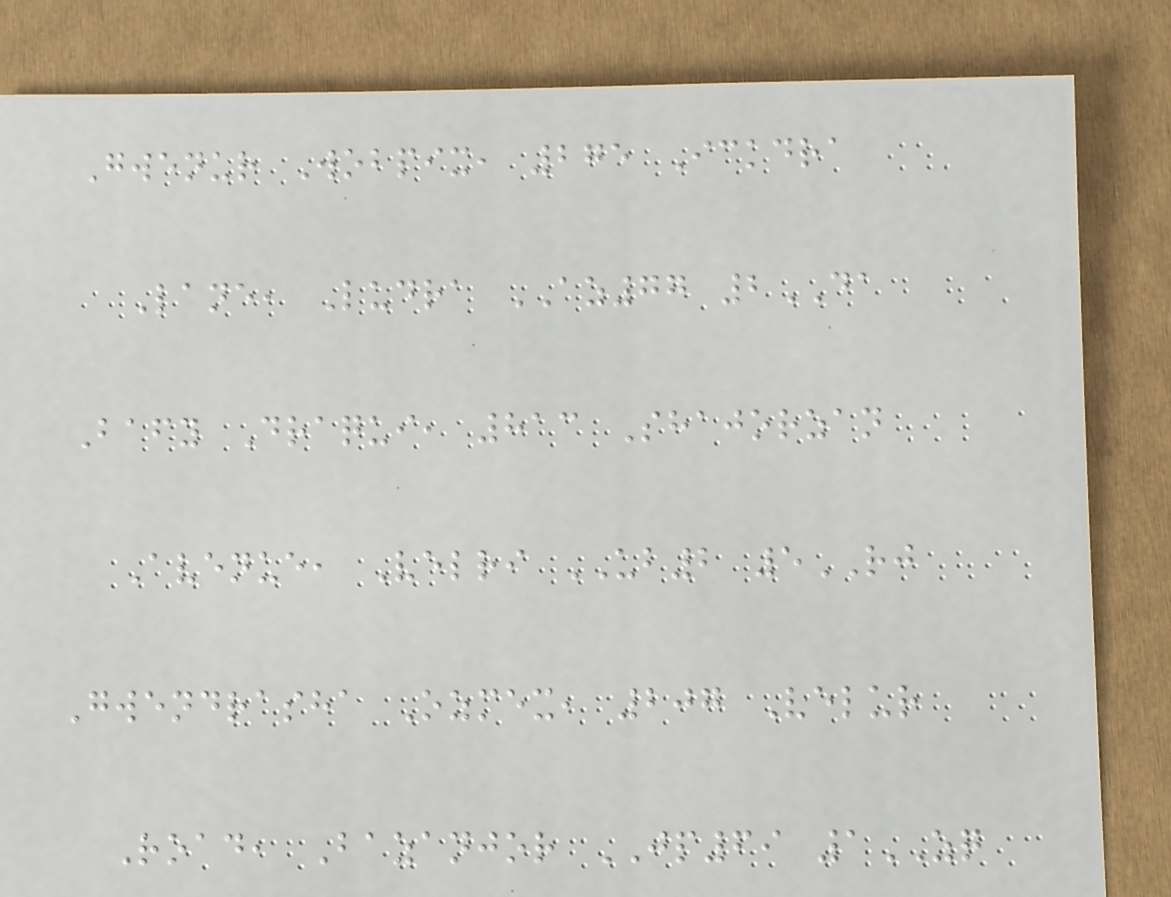Gwenur Wobpix, 275 Ickdra
Lane, Ludra AZ77 2DA
Bafy Draqui, 813 Shajorzan
Avenue, Velri UB2 5RJ
Gwendrasha Ozmex, 207 Velur
Road, Bazanjor JP69 1ZQ
